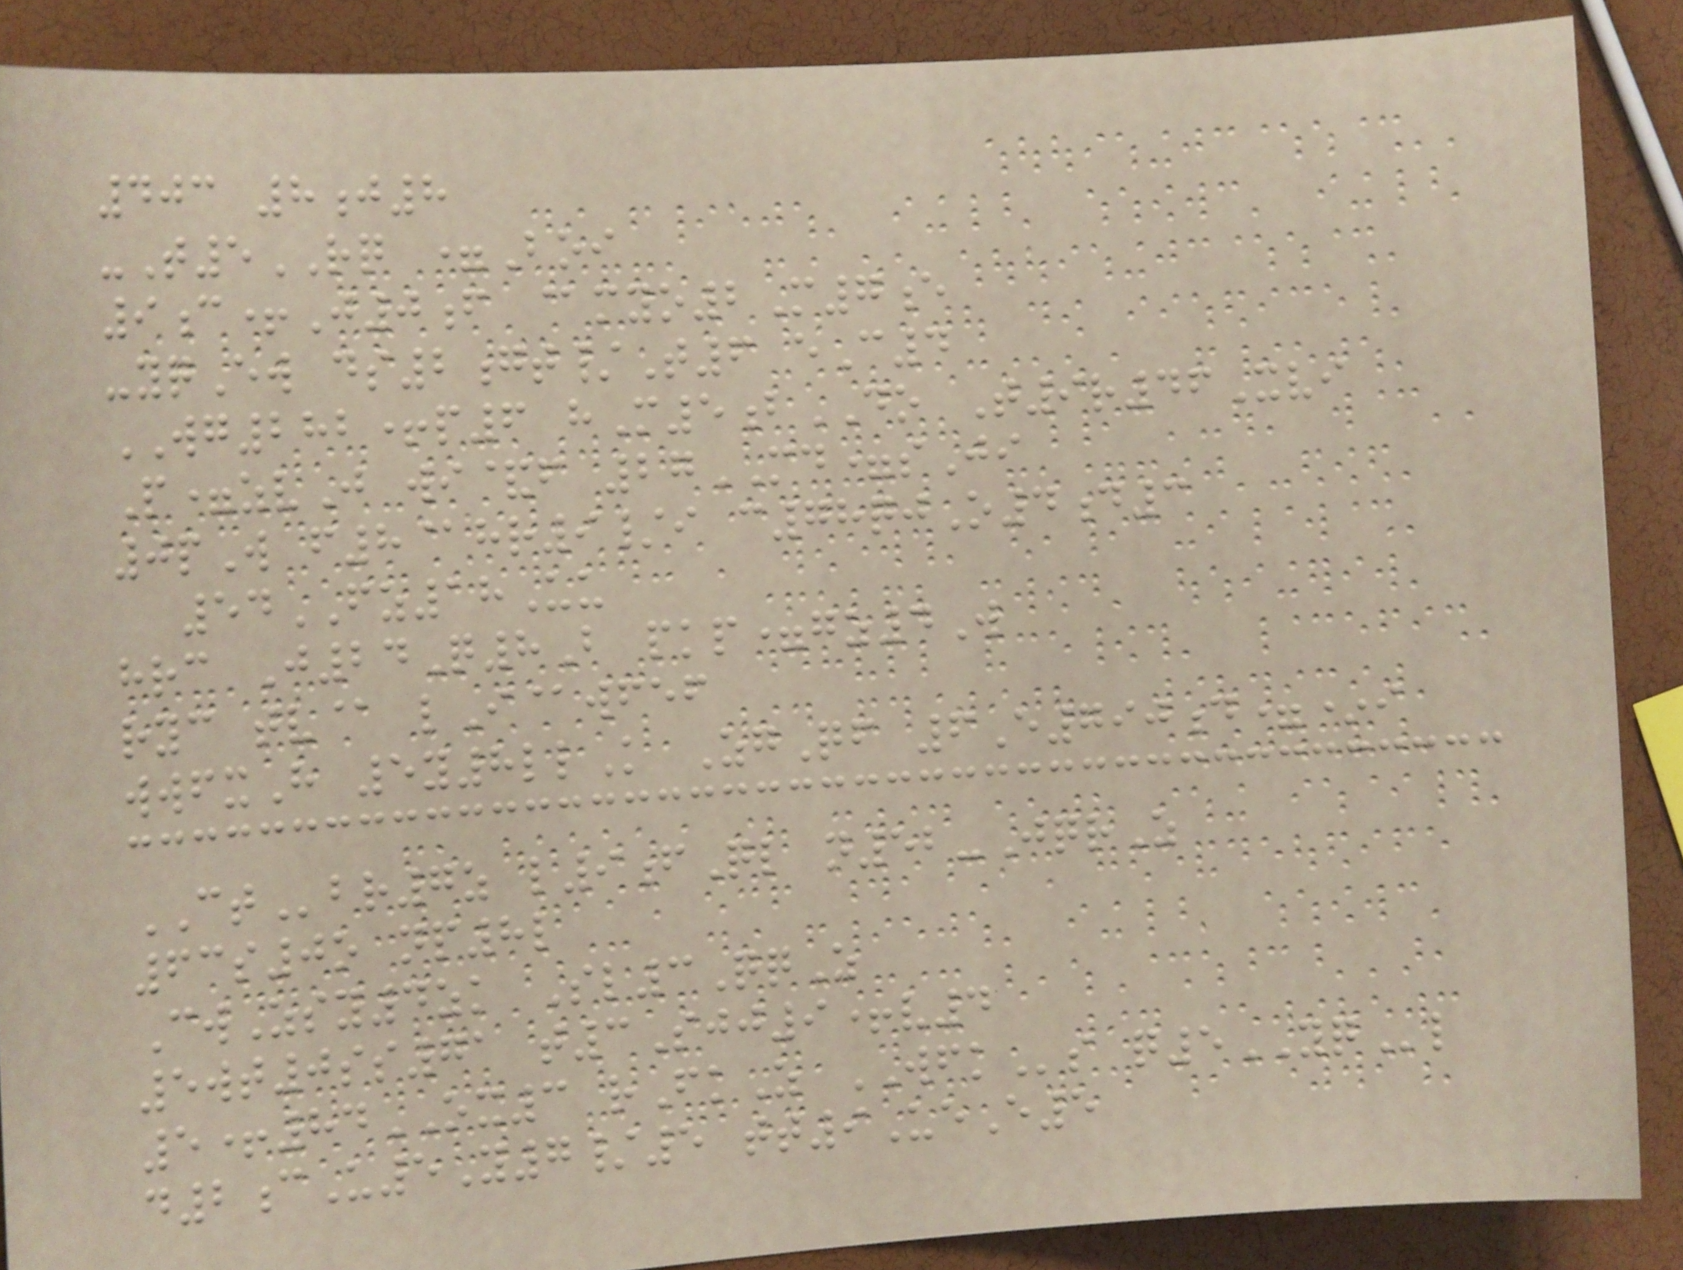403 8j8
-T5RQ =Boi
9c+J0f @myo2M7e
-yqEw ds2gt/T6 eC4
WG282+p6 hM5bDO T9r46Xvi
P=zvJ wi&f 27MD=sJi
0pW f8@hr9/i c78qjO4d3
54FZ18Uu
hrc J24Q8B pkp=gz4W
ryc tv@ lI@wfef
wwfxH 5y8llK ZgQf 6E790d=*i
CTbr7z l9fQl n52-JqrZ
63s0o np8l
CwZsy4zk Sl3QqZ
5wt0ss71 t3Sjj9+v4
5+84OX3 rFkZ WFKs q5YQl
d2cU5Y7/5 tt9UeE5
